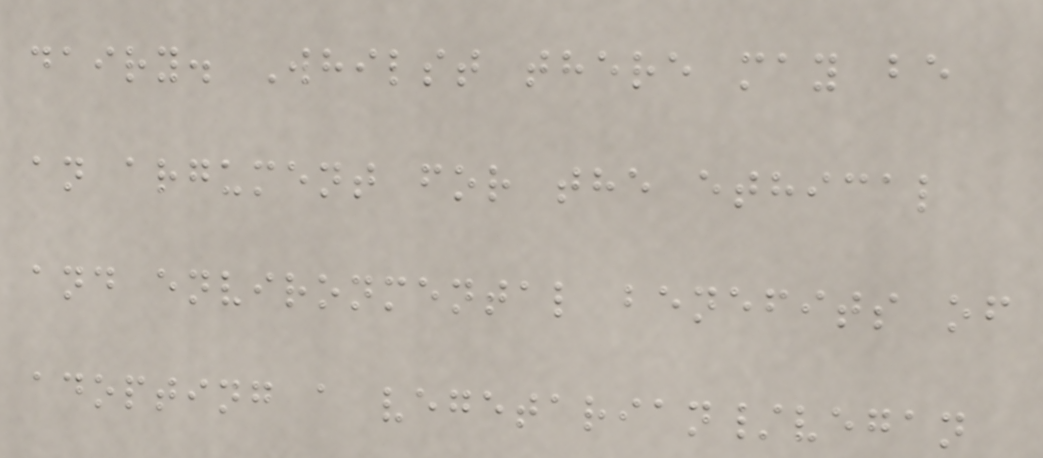dairy. Whilst there may be
an argument for the ethical
and environmental benefits of
adopting a vegetarian/vegan
